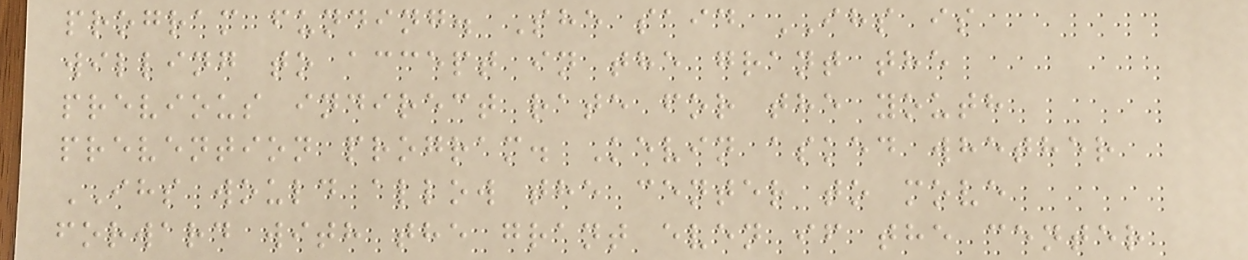program funding. She said IHS is
willing to accept in the grant the
previous indirect rate for the youth
prevention program. Kevin asked whether
IHS would allow the center to move
forward with the grant even if the center
